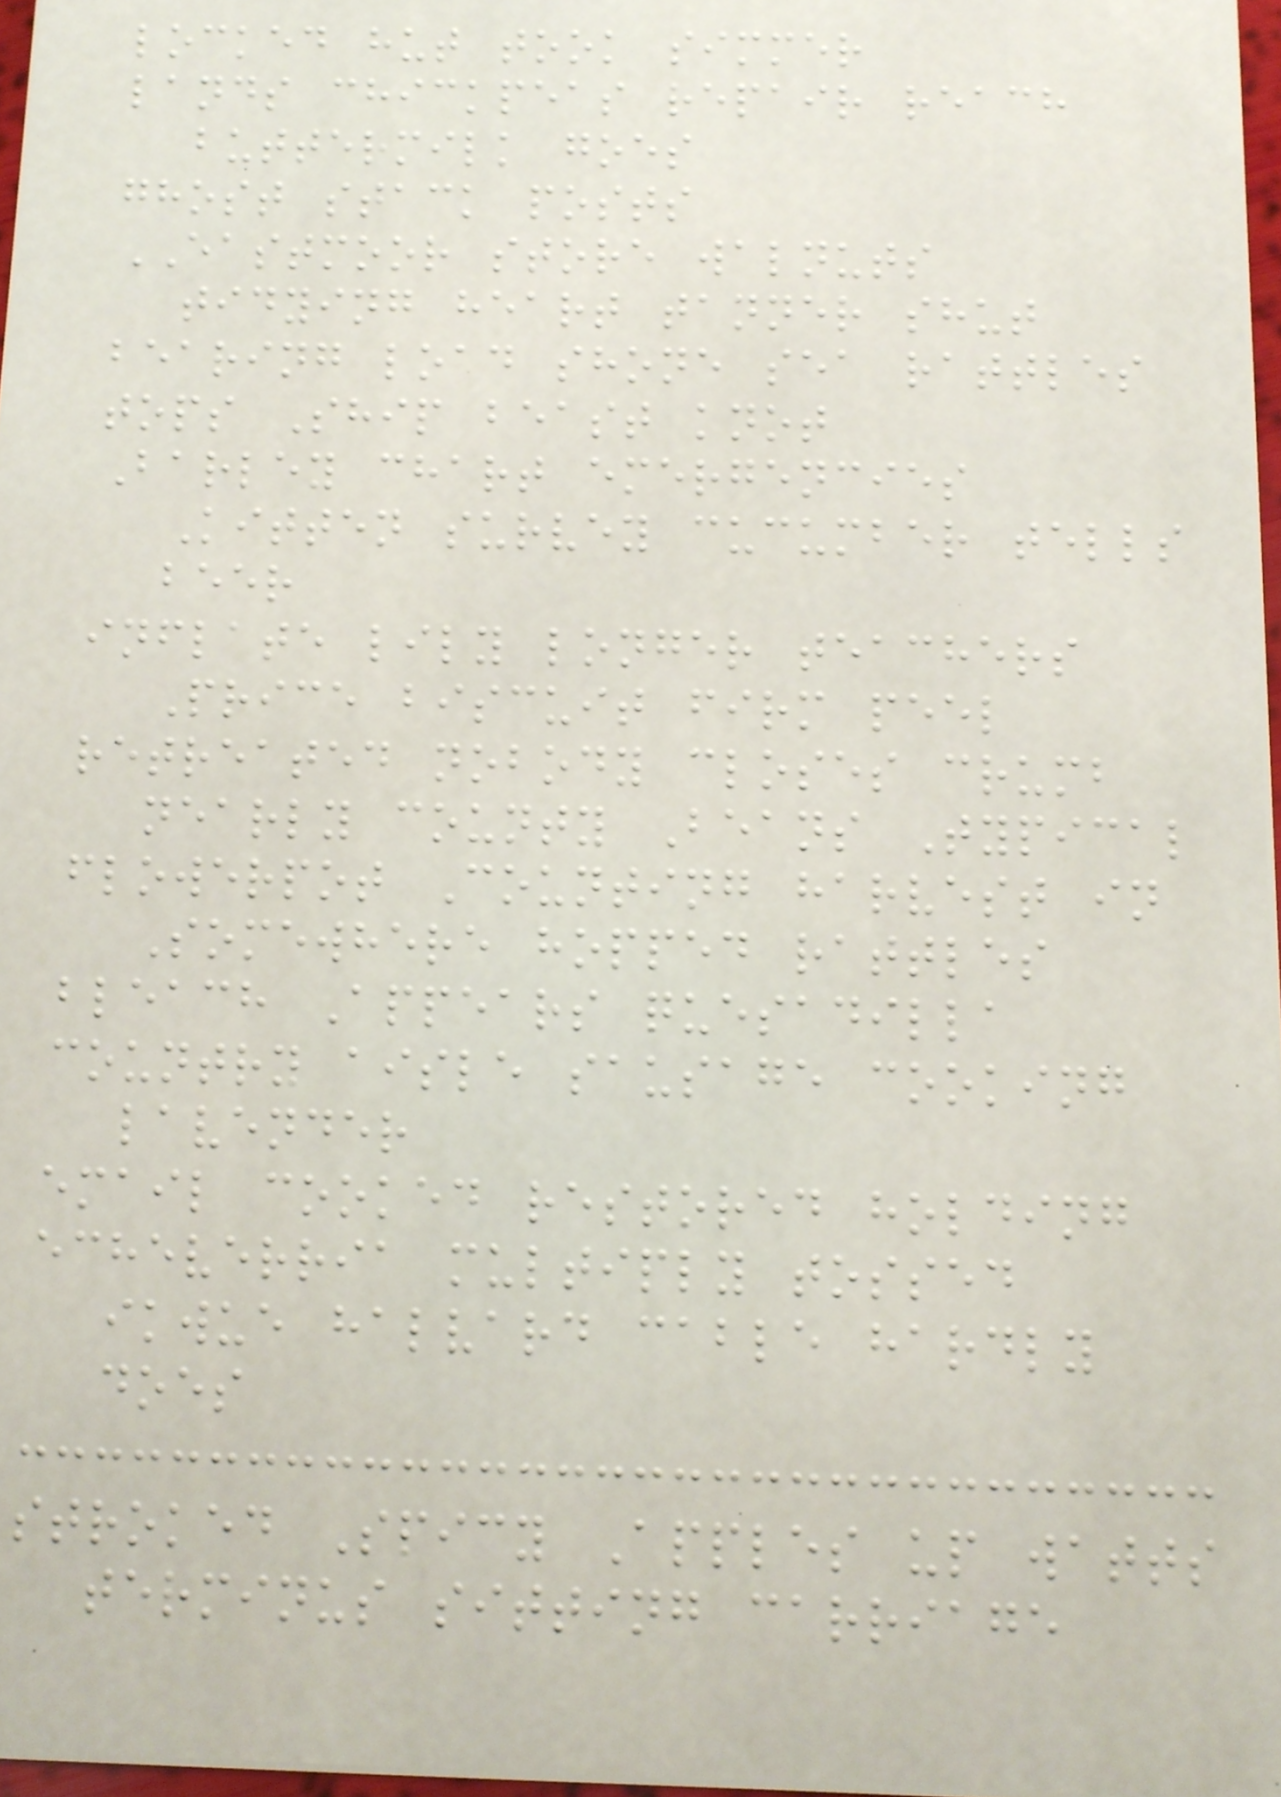locked hut took simmer
lands chickpeas repair reach
buttermilk goes
ghost stack posts
EASTMOOR store walnuts
tidying heart tanner shut
bearing load shone sea rattles
tops Ship beast knot
Barley chart emergencies
Kitten survey cucumber tells
beer
inflate lily longer teachers
Price biscuit firm peel
retreated nobody closes crumb
nearly county Beans Typical
flowerpot Counting harvest in
Somewhere hopped rattles
bleach Appears quesadilla
country aisle sausage cooking
lavender
email cooked restored holding
echeverria multiply tossed
ikwue halvard cable hardly
does
stroked Spicy Apples up watts
terminus sitting carriage
